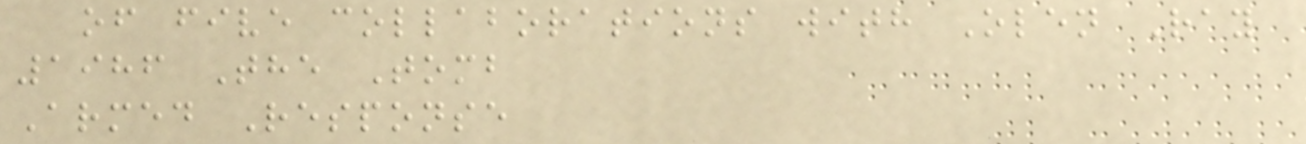of five collaborations with Olen Ray
1986 The Tomb
Armed Response
